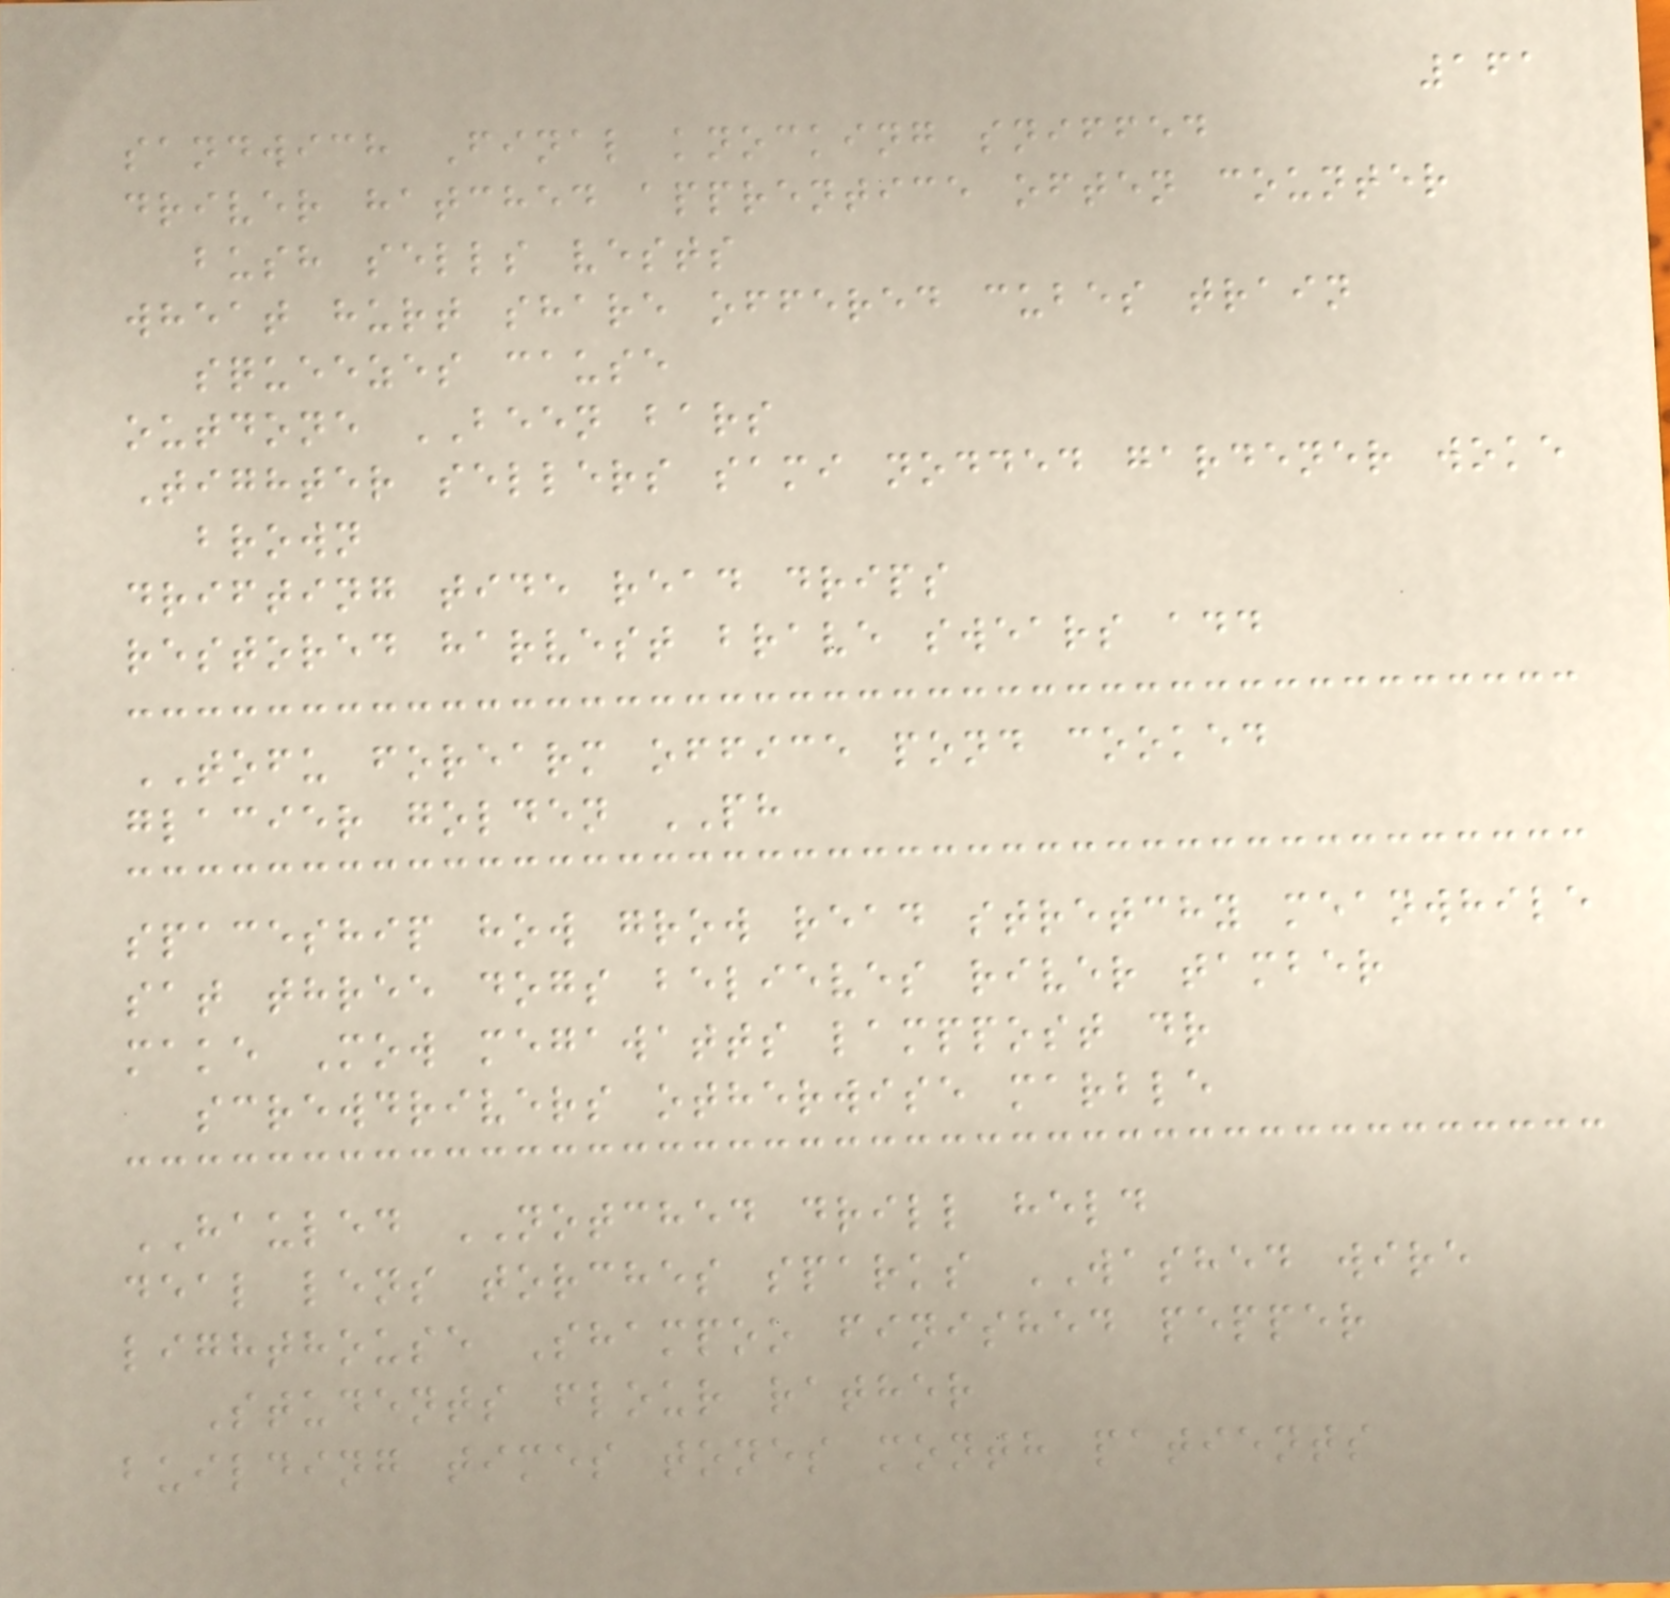161
sandwich Final knocking sniffed
driver hatched apprentice often counter
bush sells vests
wheat hurt share offered cubes train
squeezes cause
outdone BEEN bars
Tighter sellers sami nodded gardener woke
brown
drifting tide read drips
restored harvest brave swears add
TOFU forearm office pond cooked
glacier golden PH
spaceship how grow read stretchy meanwhile
sat three dogs believes river tamber
make Mow megawatts lamppost dr
screwdrivers otherwise marble
HAULED NOTCHED drill held
deal lens torches sparks WASHED wire
lighthouse Shampoo finished pepper
Students flour rather
building times tones month patients
